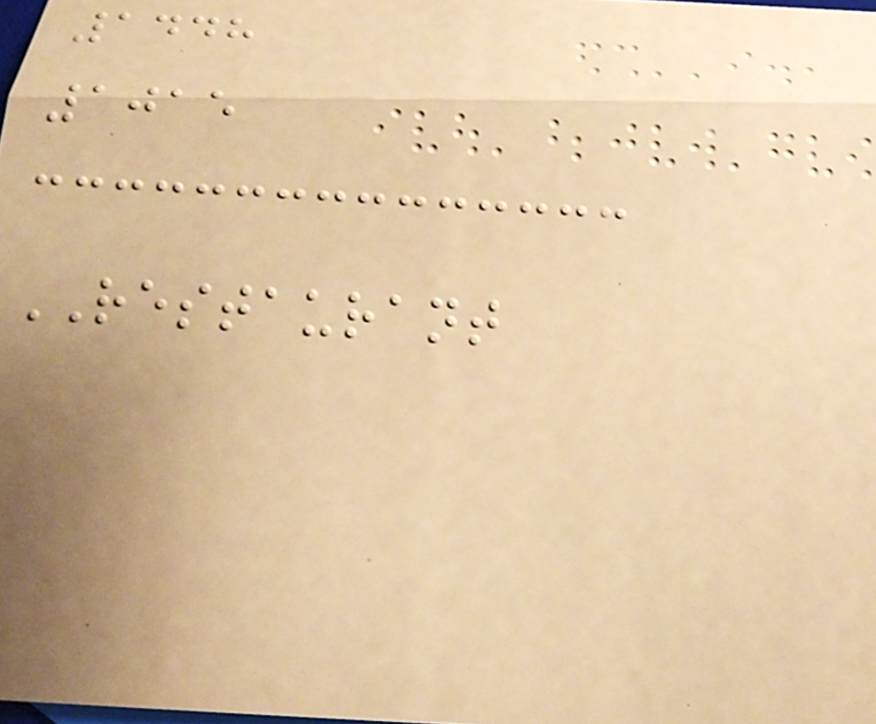1448
1015
RESTAURANT
